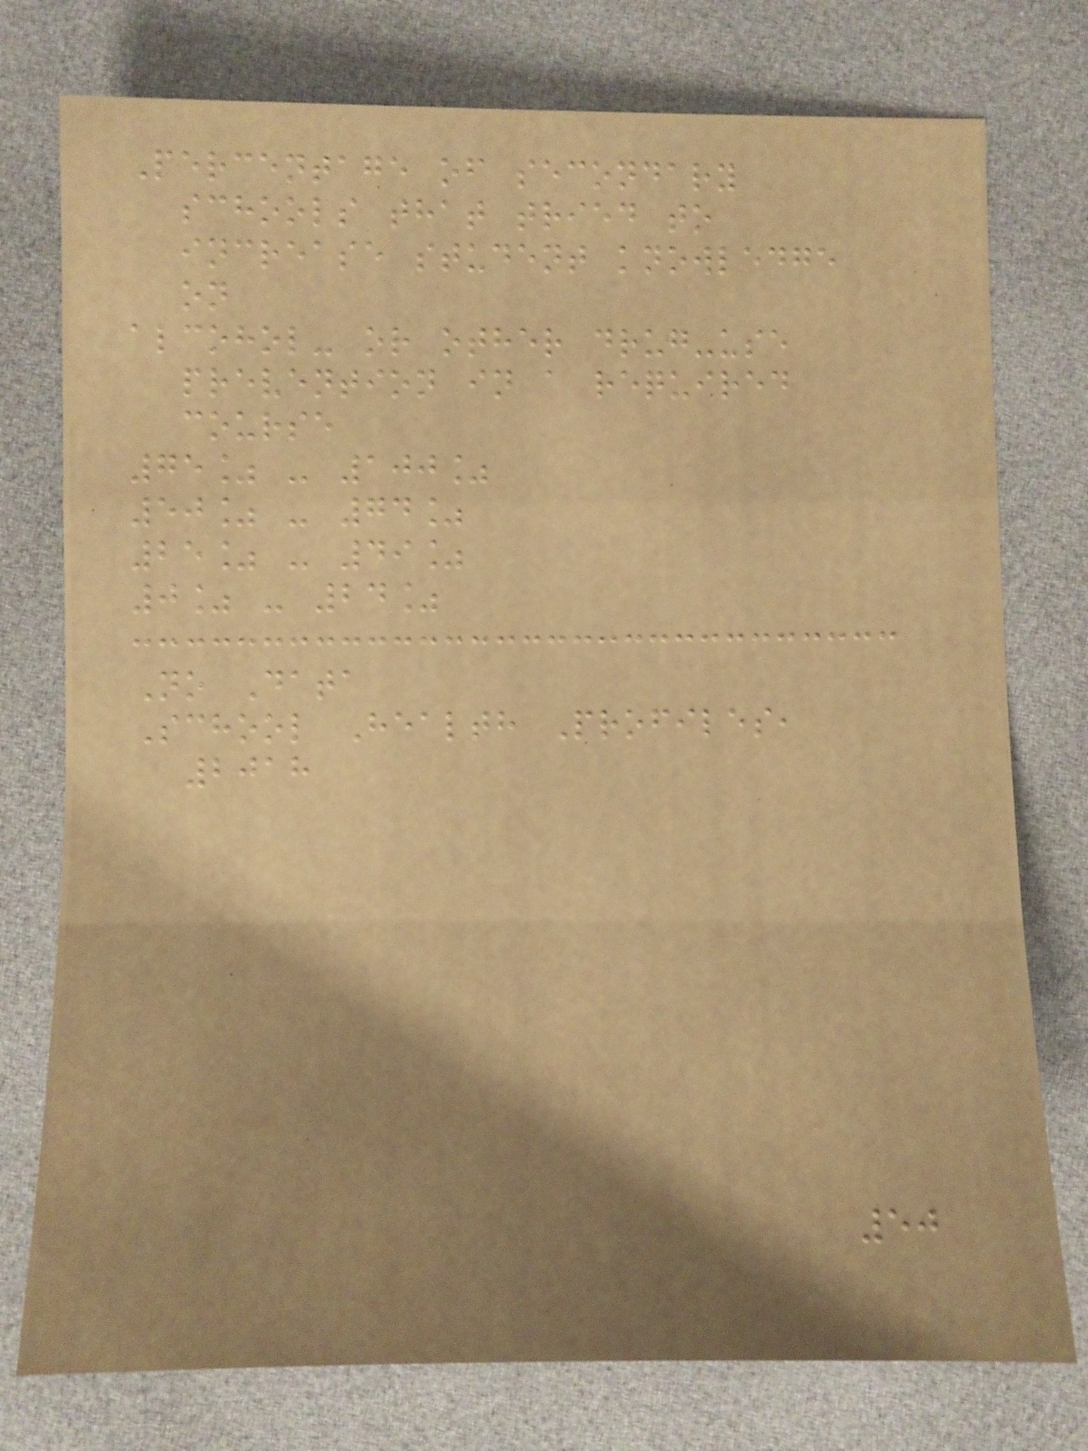Percentage of secondary
schools that tried to
increase student knowledge
on
alcohol- or other drug-use
prevention in a required
course
75% - 100%
50% - 74%
25% - 49%
0% - 24%
No Data
School Health Profiles,
2018
50
